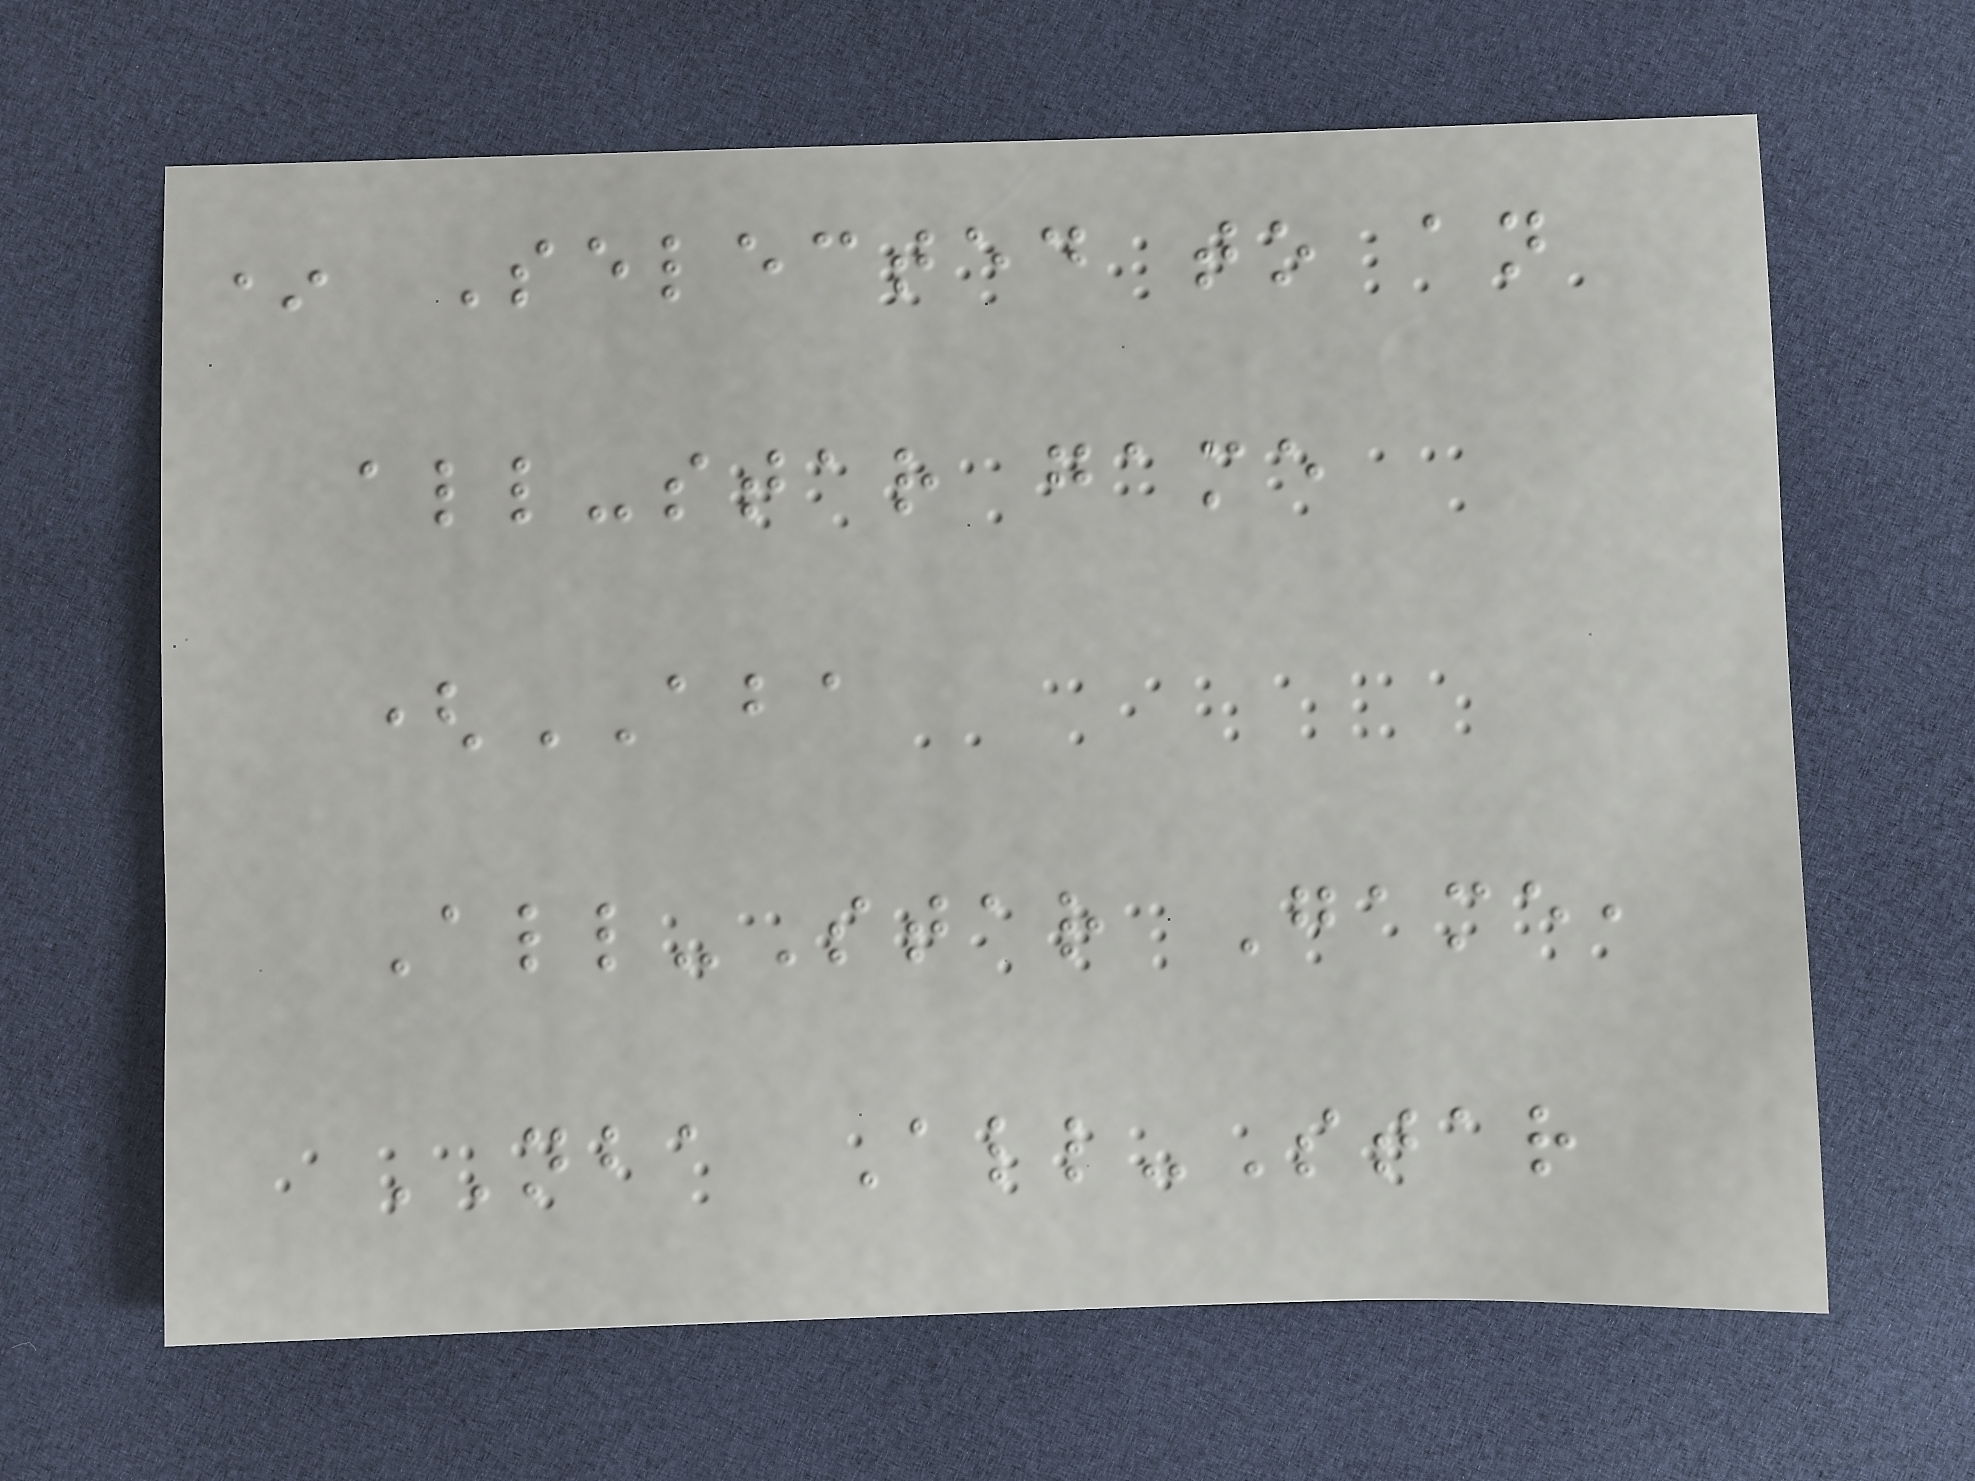* Selected to an
all-star game
(ABA
All-Star Game,
NBA All-Star
